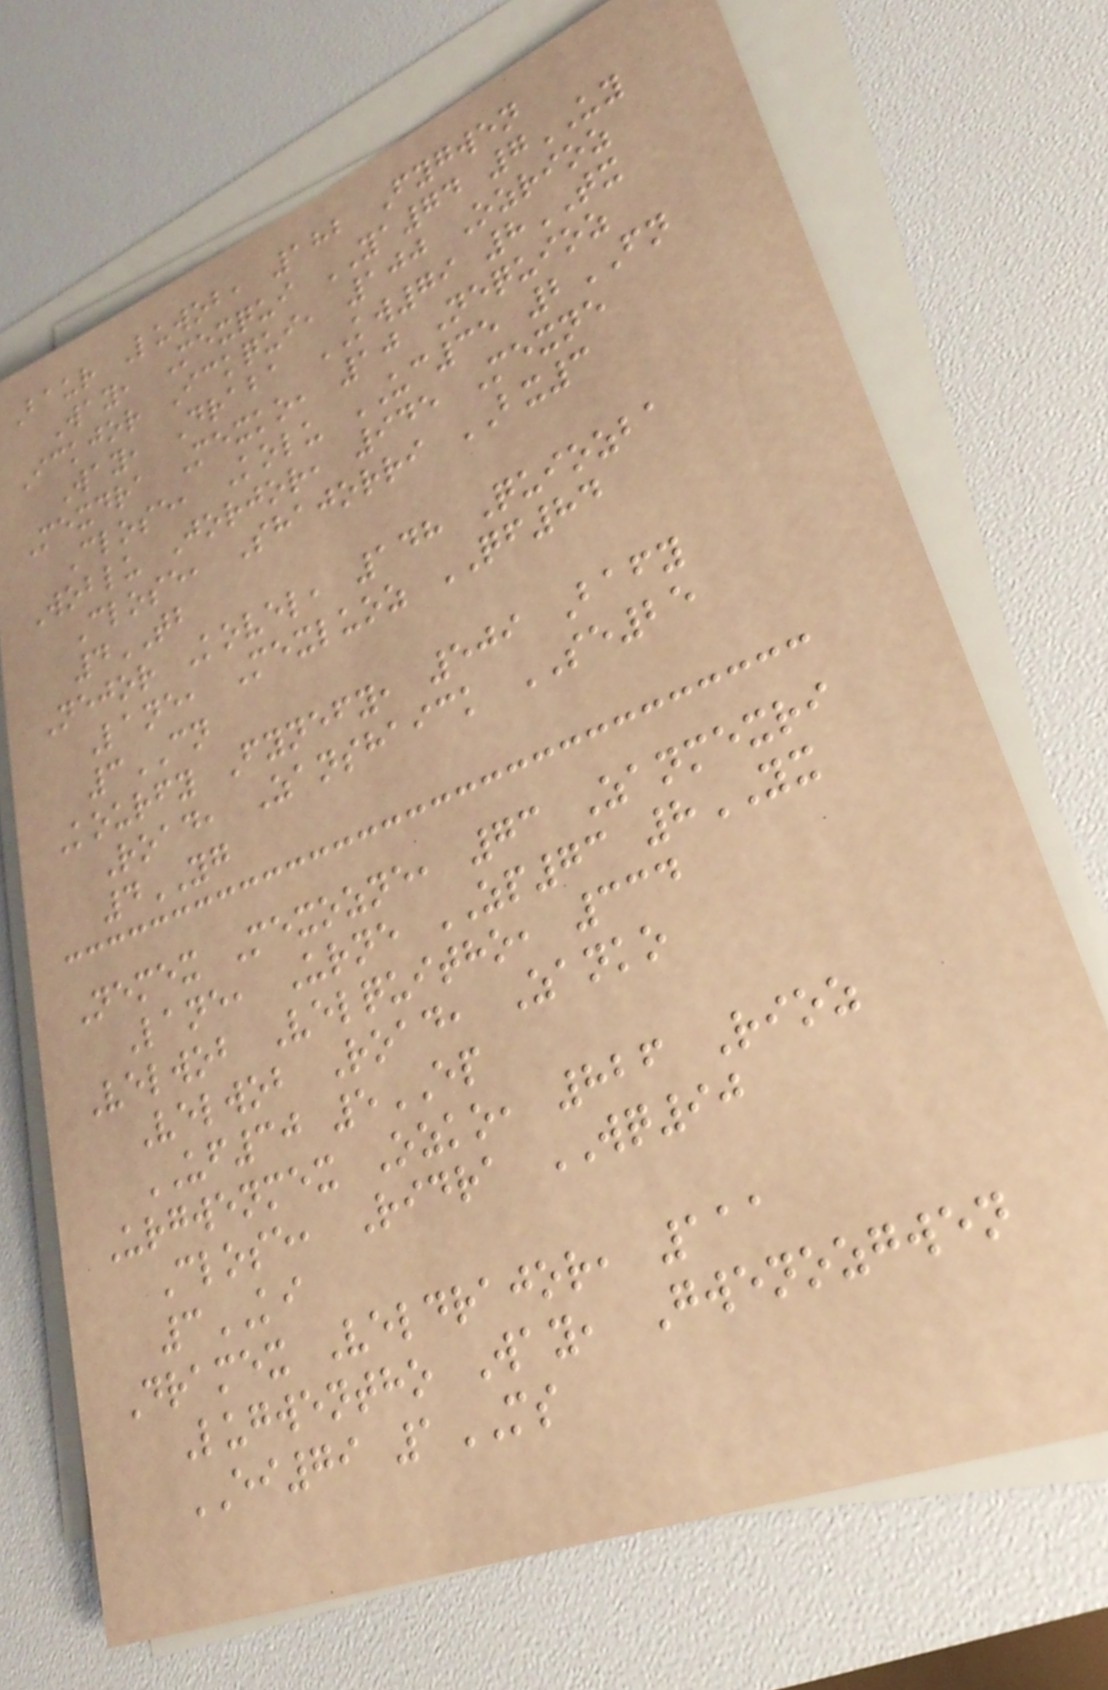Baur Luwob, 182 Fygwen
Way, Mexqui YA74 7UY
Ickjor Ickqui, 100 Ozrioz
Way, Draba KW79 8TX
Mexdra Mexko, 10 Nequioz
Close, Kolu UC35 2FN
Woblu Jorjor, 945 Mexne
Close, Shajorri BX3
4TB
Nejor Kovel, 148 Quiozba
Lane, Mexluoz QF84
3CN
Kourfy Fynefy, 509 Bafy
Road, Zanshaick SE25
4YG
Nemex Mexozne, 73 Zanmexri
Lane, Urne ZP73 8YX
Velwob Velquitho, 334
Velwob Road, Zanko
UF30 5EP
Urgwenmex Ozko, 826 Rioz
Close, Ridra WQ90
3KI
Dramex Veldrajor, 111
Lugwentho Way, Gwenozgwen
EI79 1MS
